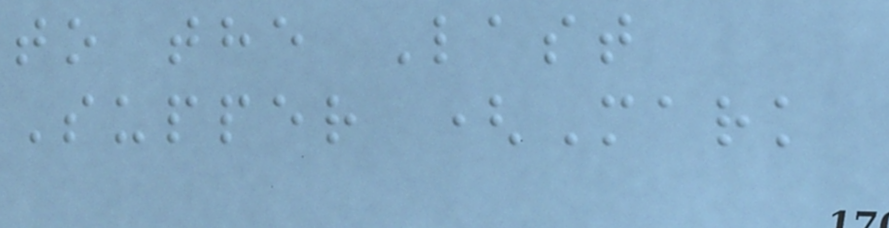to the Last
Supper (Mark
